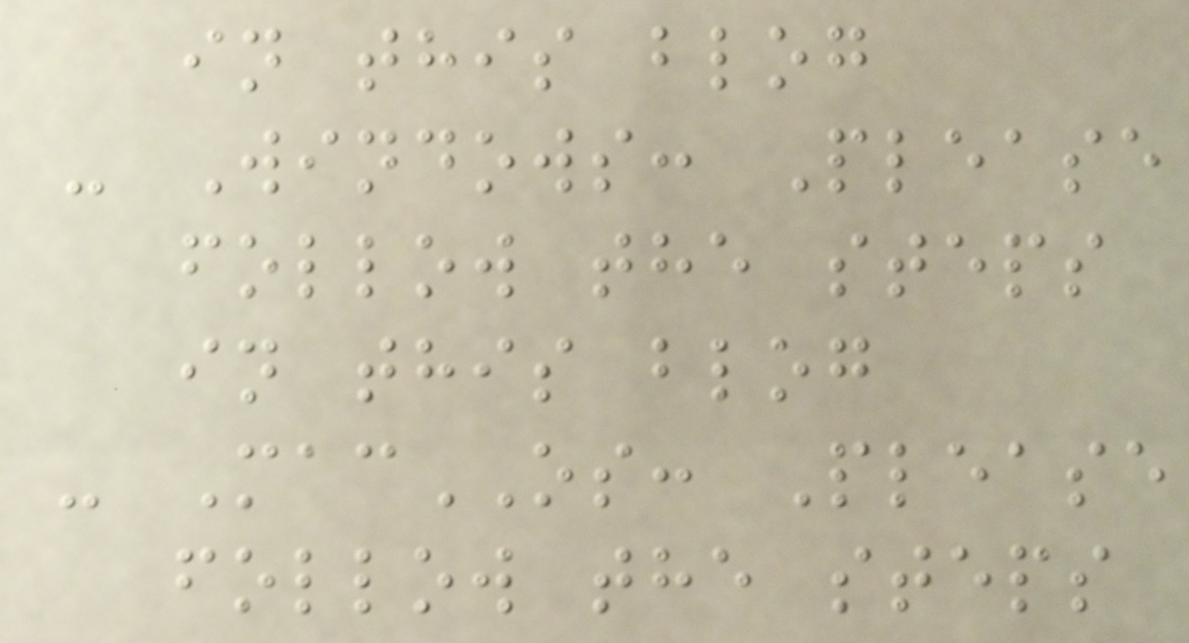in this blog
- Windows: Please
follow the steps
in this blog
- MacOS: Please
follow the steps
